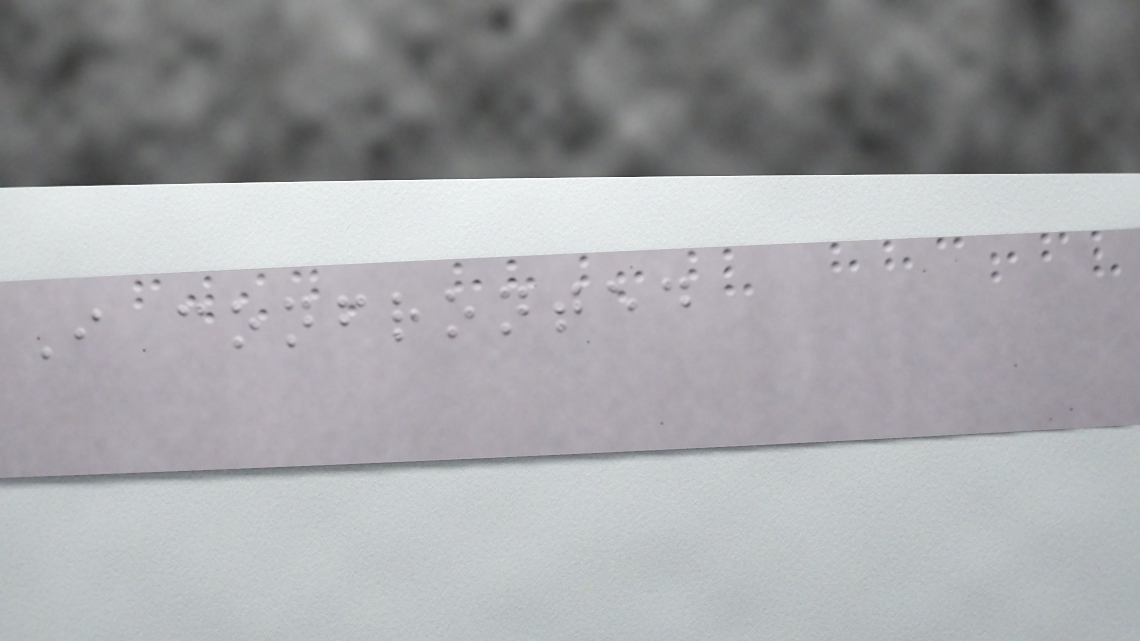I confronted
